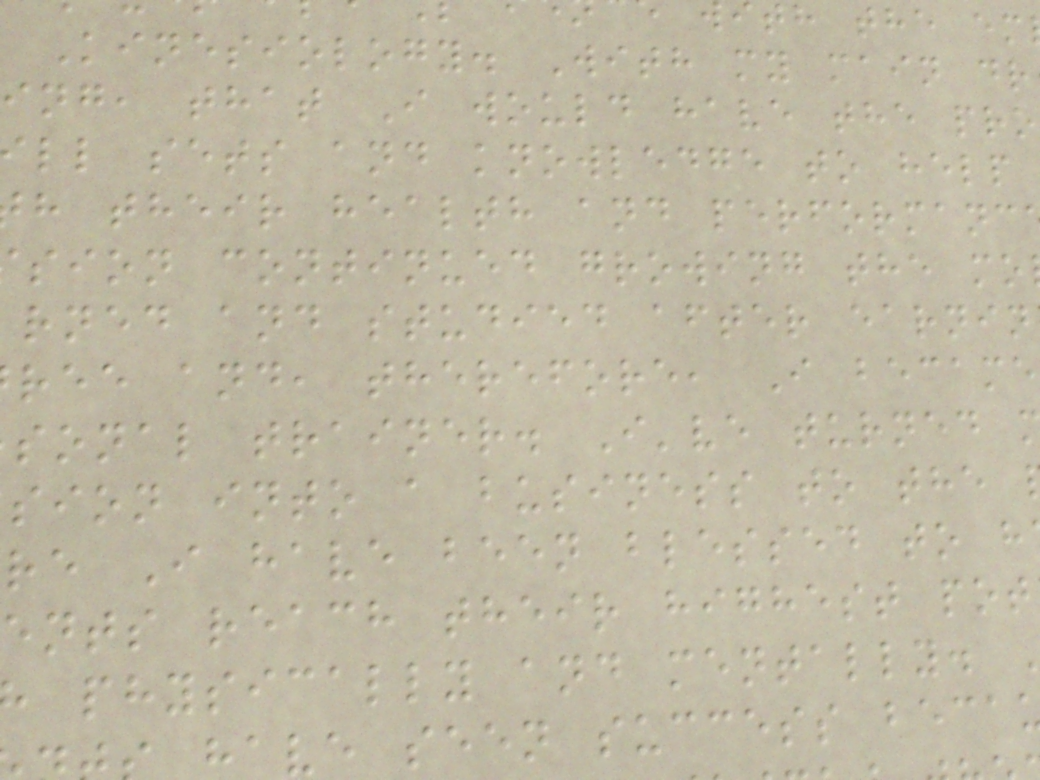ith the em
Kinesiology. With my main dr
ing, that I would have the pro
ll sets and knowledge to help
h their health and performanc
sion continued growing the mo
rned and studied after earnin
ree and, therefore, I became
sonal trainer. I've turned
sion into a business to the
re I have been blessed to h
ents reach their highest pot
physically and mentally.
ave seen success beca
